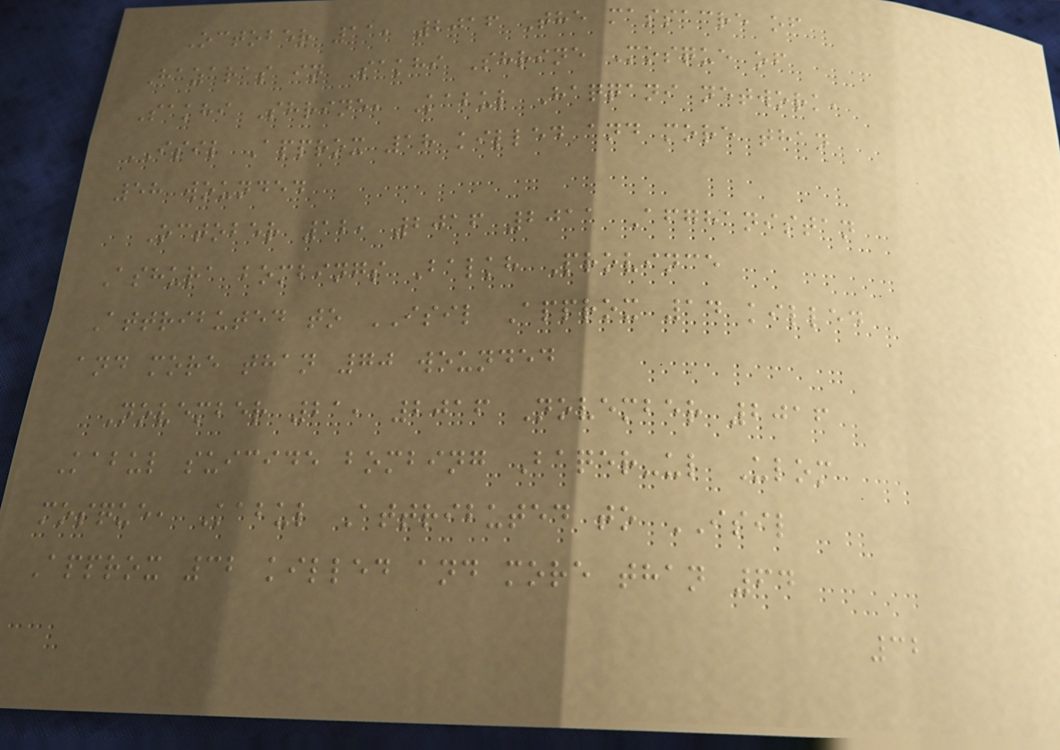October 11, 2016 The massacre of
Hazaras in Sakhi Shrine Mosque of
Sakhi Shrine, Kabul Haqqani network,
ISIL Approx 18 killed and more than
58 wounded
October 12, 2016 2011 Afghanistan
Ashura bombings Balkh Province
Attributed to ISIL Approx 14 killed
and more than 70 wounded
November 21, 2016 November 2016
Kabul suicide bombing Baqer-ul Ulom
mosque, Kabul Attributed to ISIL
Approx 32 killed and more than 64
32
